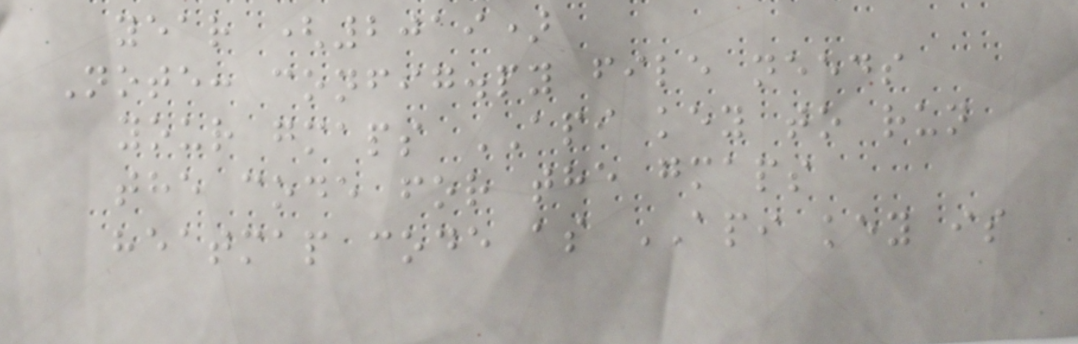year (2019)
Note: config.py file needs
your gmaps API key to run
the code for the gmaps
heatmap code as API key is
